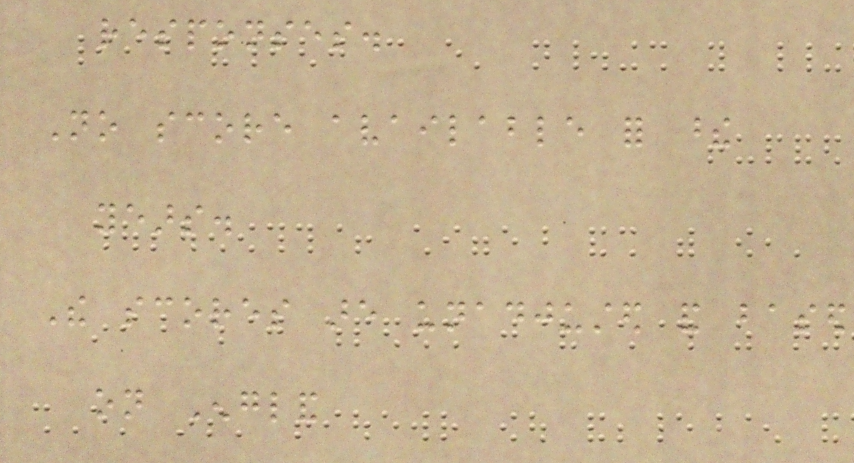responses.
No score available for these
years.
The scores are unadjusted and based
on England
